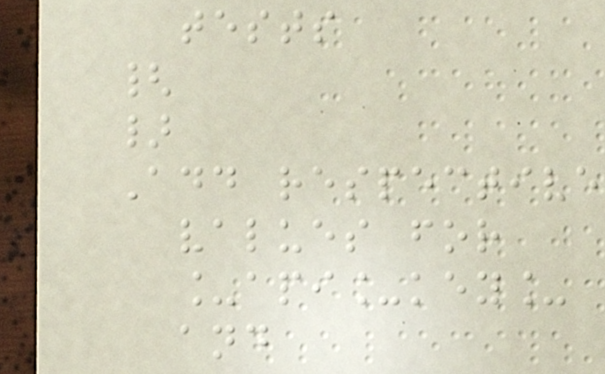tests
{
}
Add respective
values for
_api_key_
and
